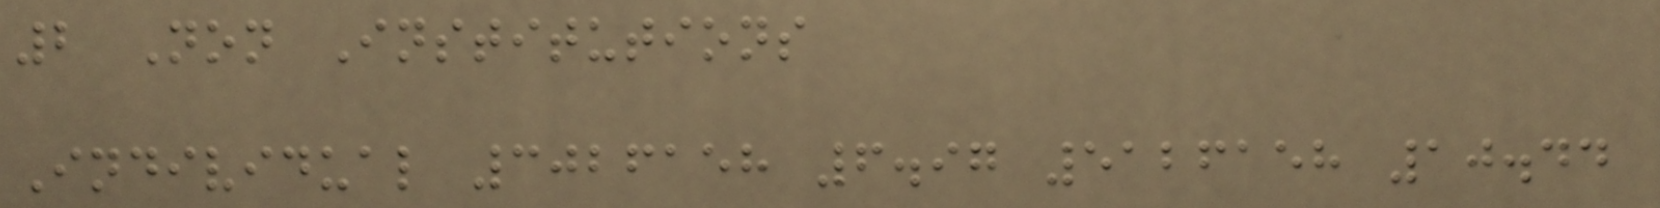2 Non Institutions
Individual 3026158 6.97 5126158 10.44
